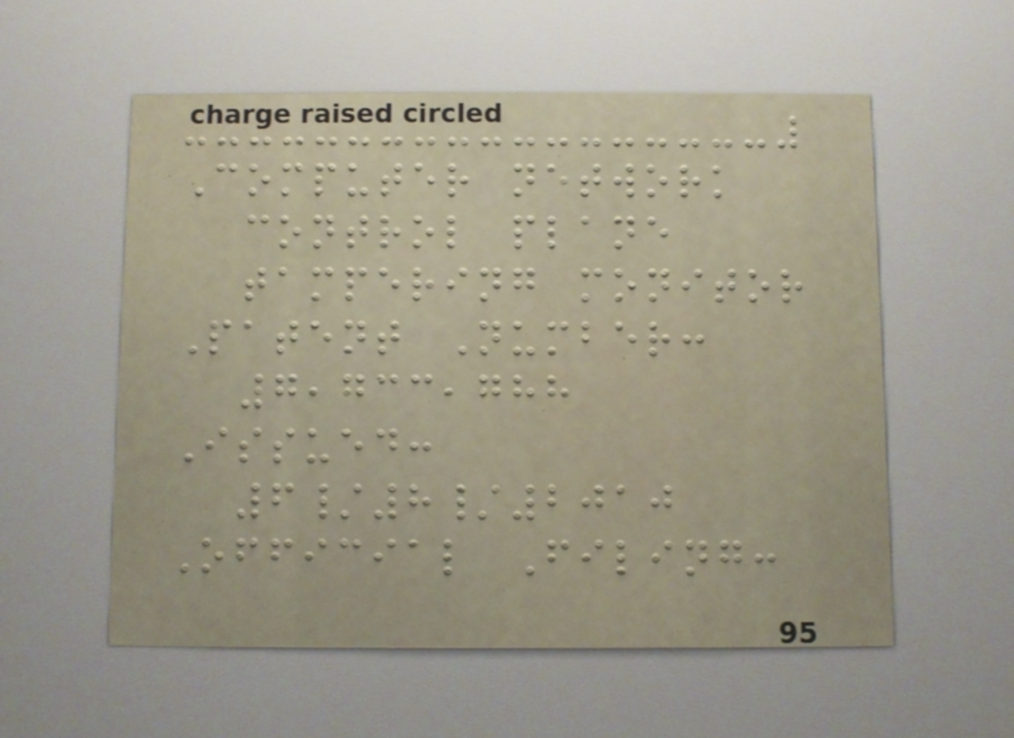Computer network
control plane
tampering monitor
Patent Number:
7,733,788
Issued:
6/8/2010
Official Filing:
